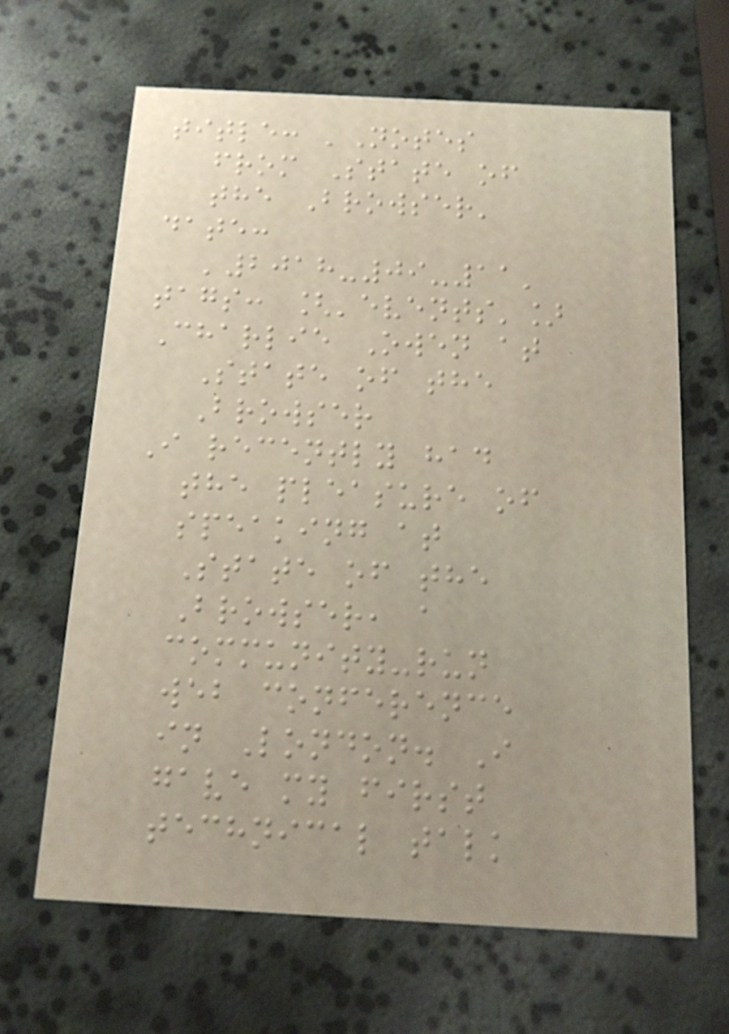title: 'Notes
from State of
the Browser'
date:
'2018-09-11'
tags: ['events']
Charlie Owen at
State of the
Browser
I recently had
the pleasure of
speaking at
State of the
Browser, a
community-run
web conference
in London. I
gave my first
technical talk
